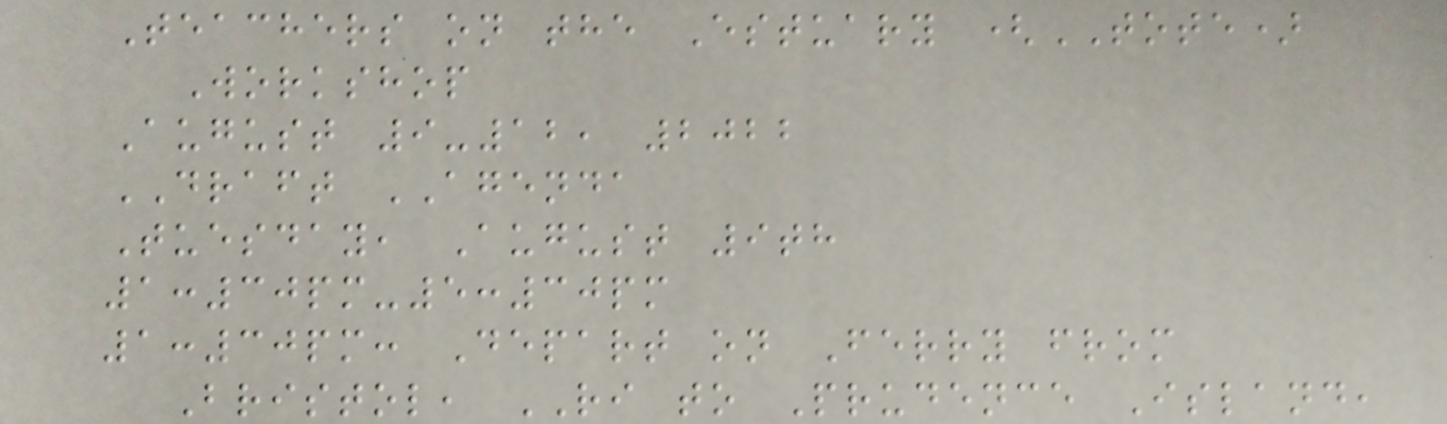Teachers on the Estuary (TOTE)
Workshop
August 9-12, 2022
DRAFT AGENDA
Tuesday, August 9th
1:30pm-5:30pm
1:30pm: Depart on Ferry from
Bristol, RI to Prudence Island,
